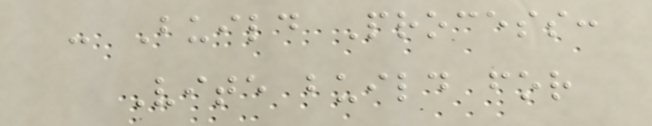- Build Process:
Vite build for
